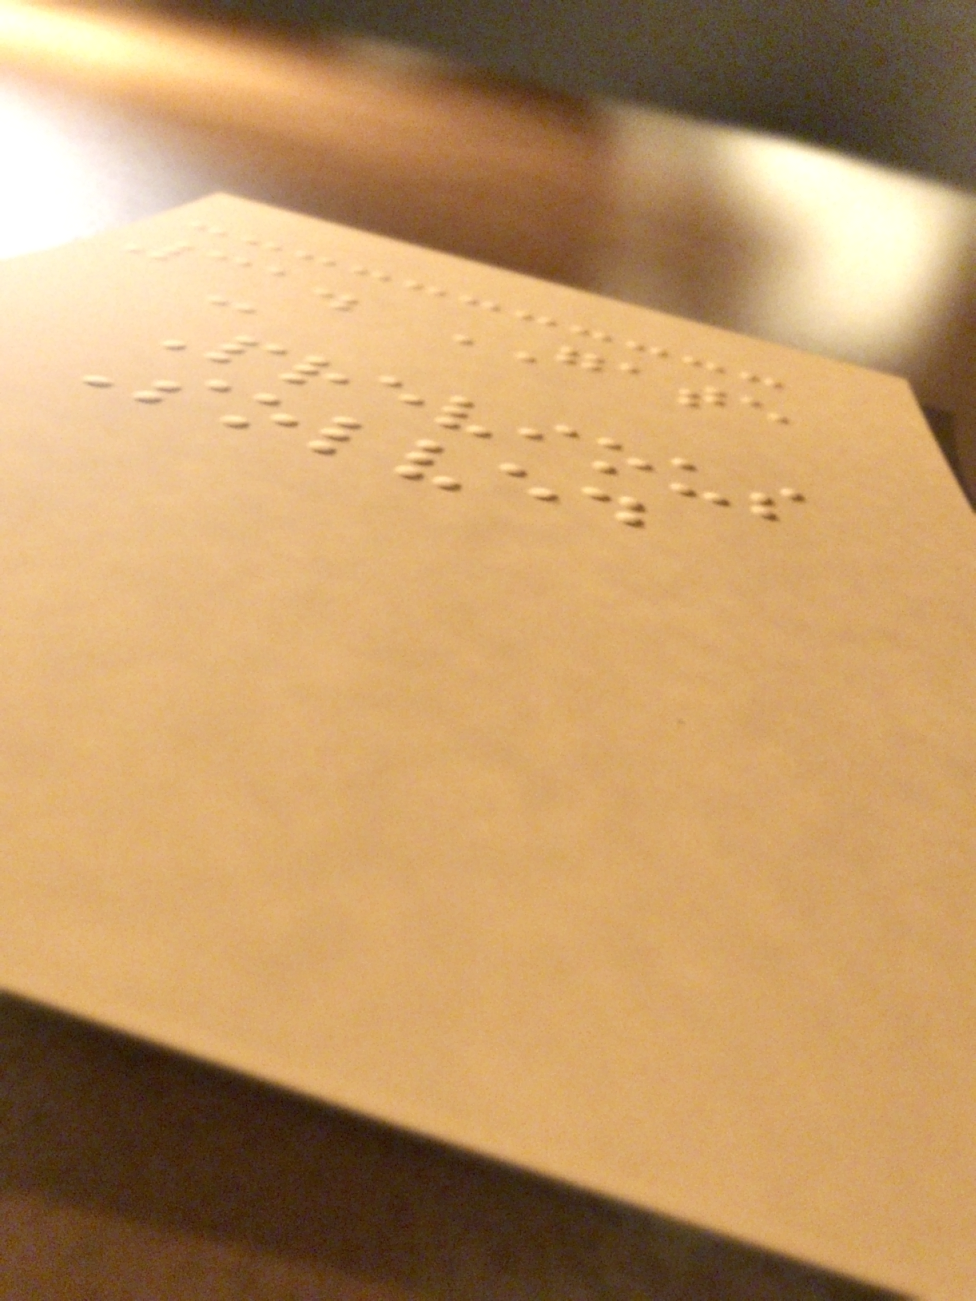31. GATE
:
Previous
Solved
